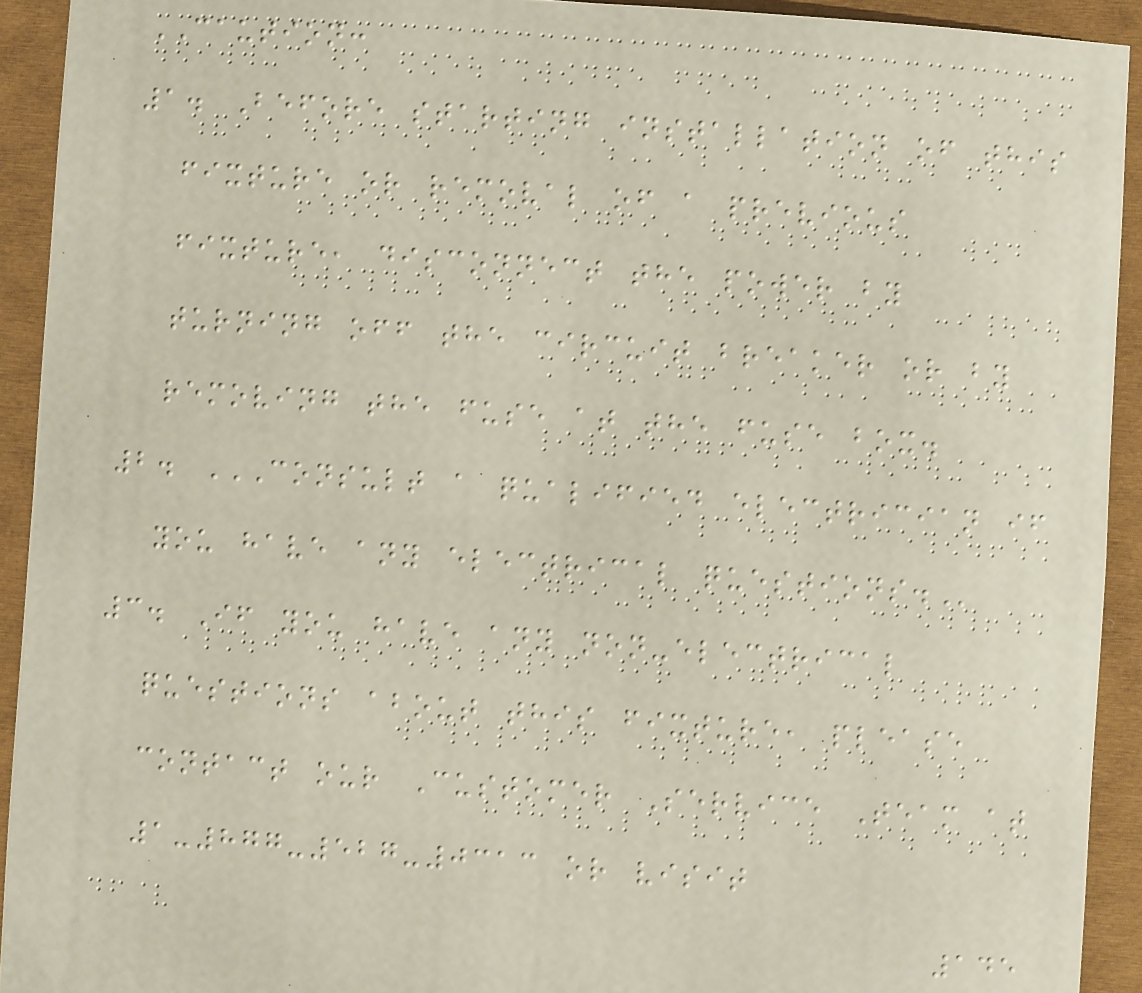CAUTION:
1. Before starting installation of this
fixture or removal of a previous
fixture, disconnect the power by
turning off the circuit breaker or by
removing the fuse at the fuse box.
2. CONSULT A QUALIFIED ELECTRICIAN IF
YOU HAVE ANY ELECTRICAL QUESTIONS.
3. If you have any non-electrical
questions about this fixture, please
contact our Customer Service Team at
1-877-527-0313 or visit
145
